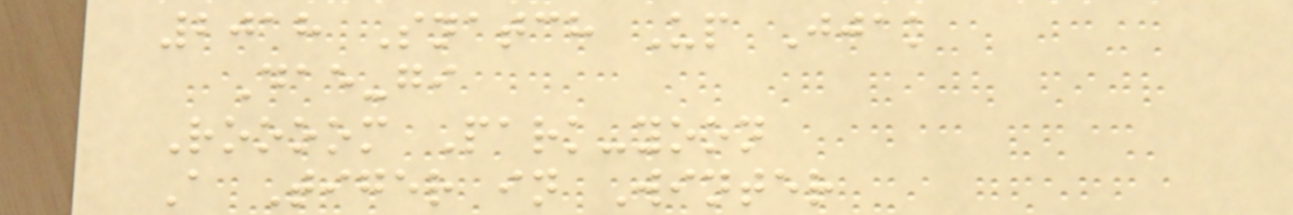2018 Snatch Up Jjak
Dae-gi
Roooom Park-yoon
A Tiger in Winter
